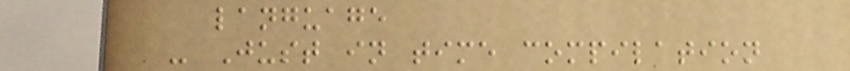language
- Just in time compilation
